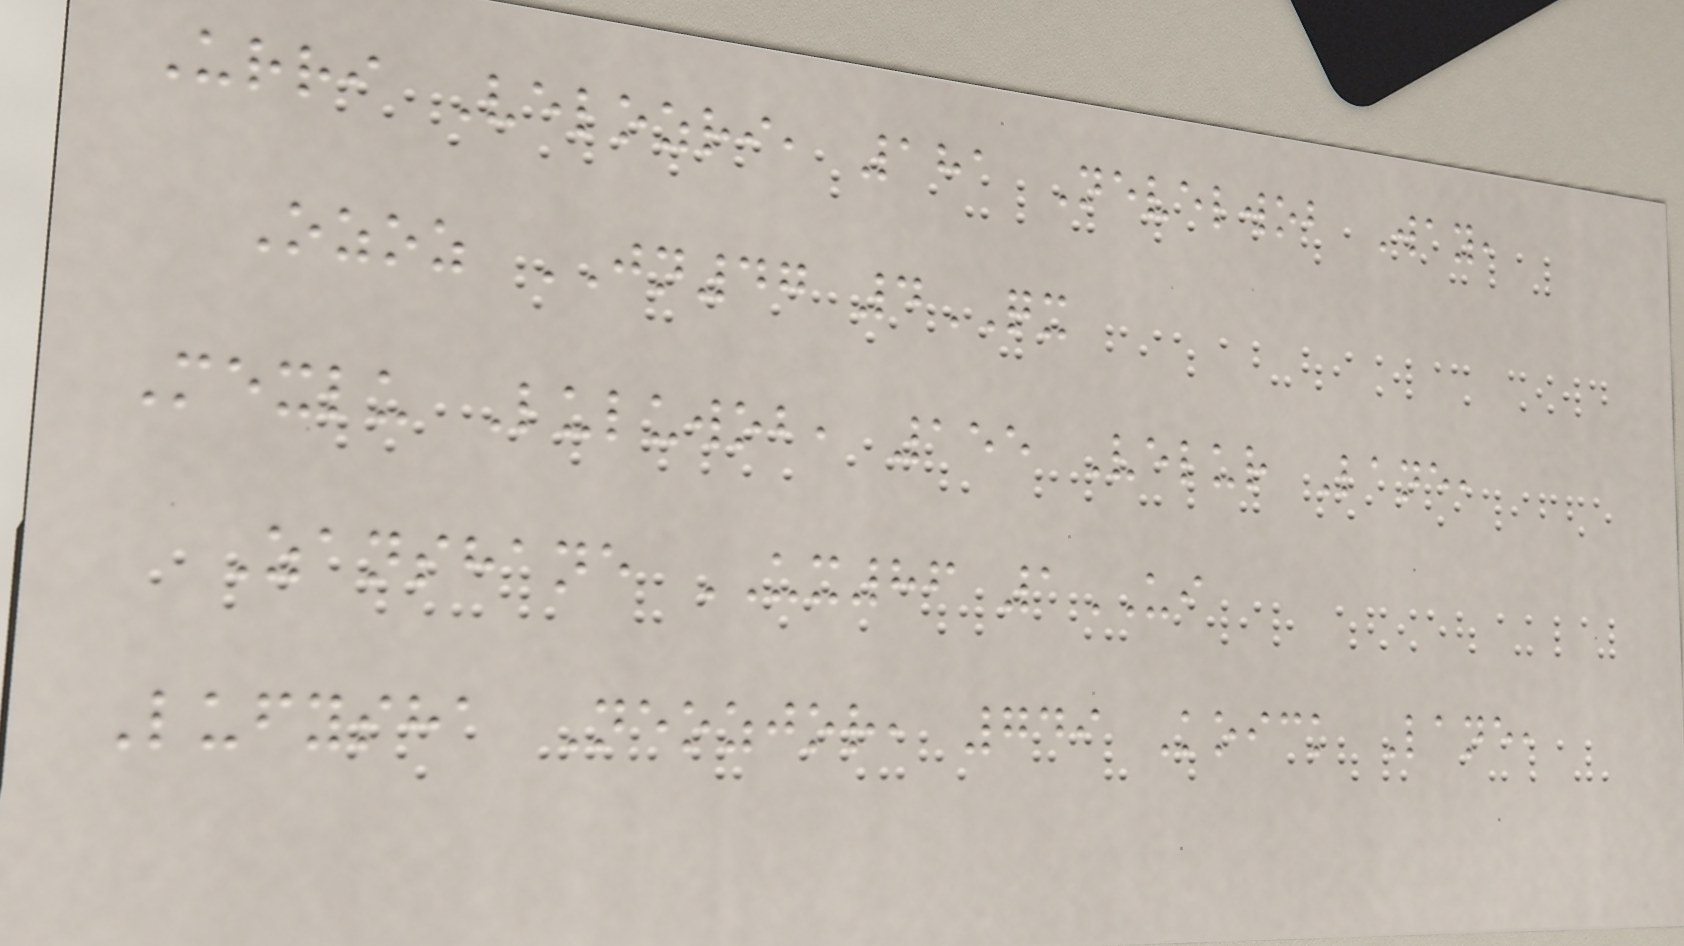Urri Velozri, 181 Nevelwob Way,
Ozoz JN47 4QX
Mexlu Luluwob, 155 Velur Lane,
Zanshane UX86 1UI
Lufysha Neozjor, 749 Koick Lane,
